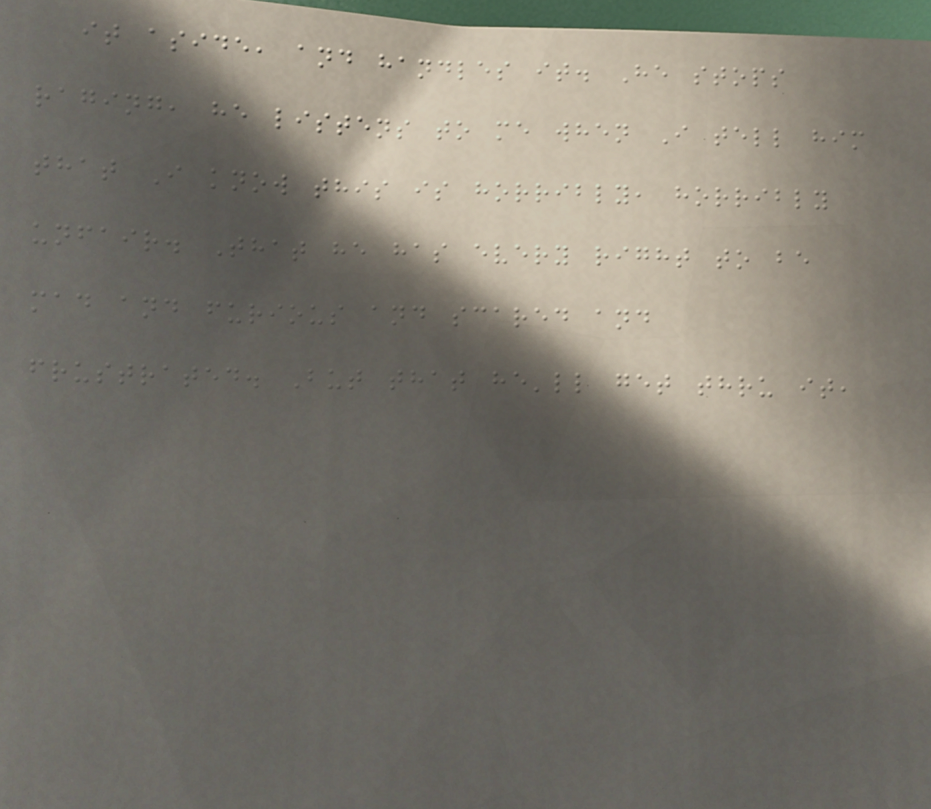it aside, and handles it. He stops
raging, he listens to me when I tell him
that I know this is horribly, horribly
unfair. That he has every right to be
mad and furious and scared and
frustrated. But that he'll get thru it,
